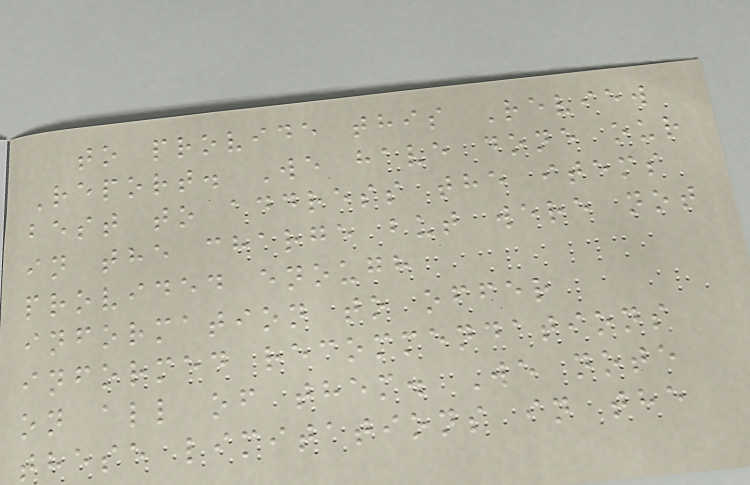to provide this Review
Report. We have done our
best to address the items
in the charge but were not
provided enough
information to offer
informed recommendations
on all of them. We note
these limitations in the
